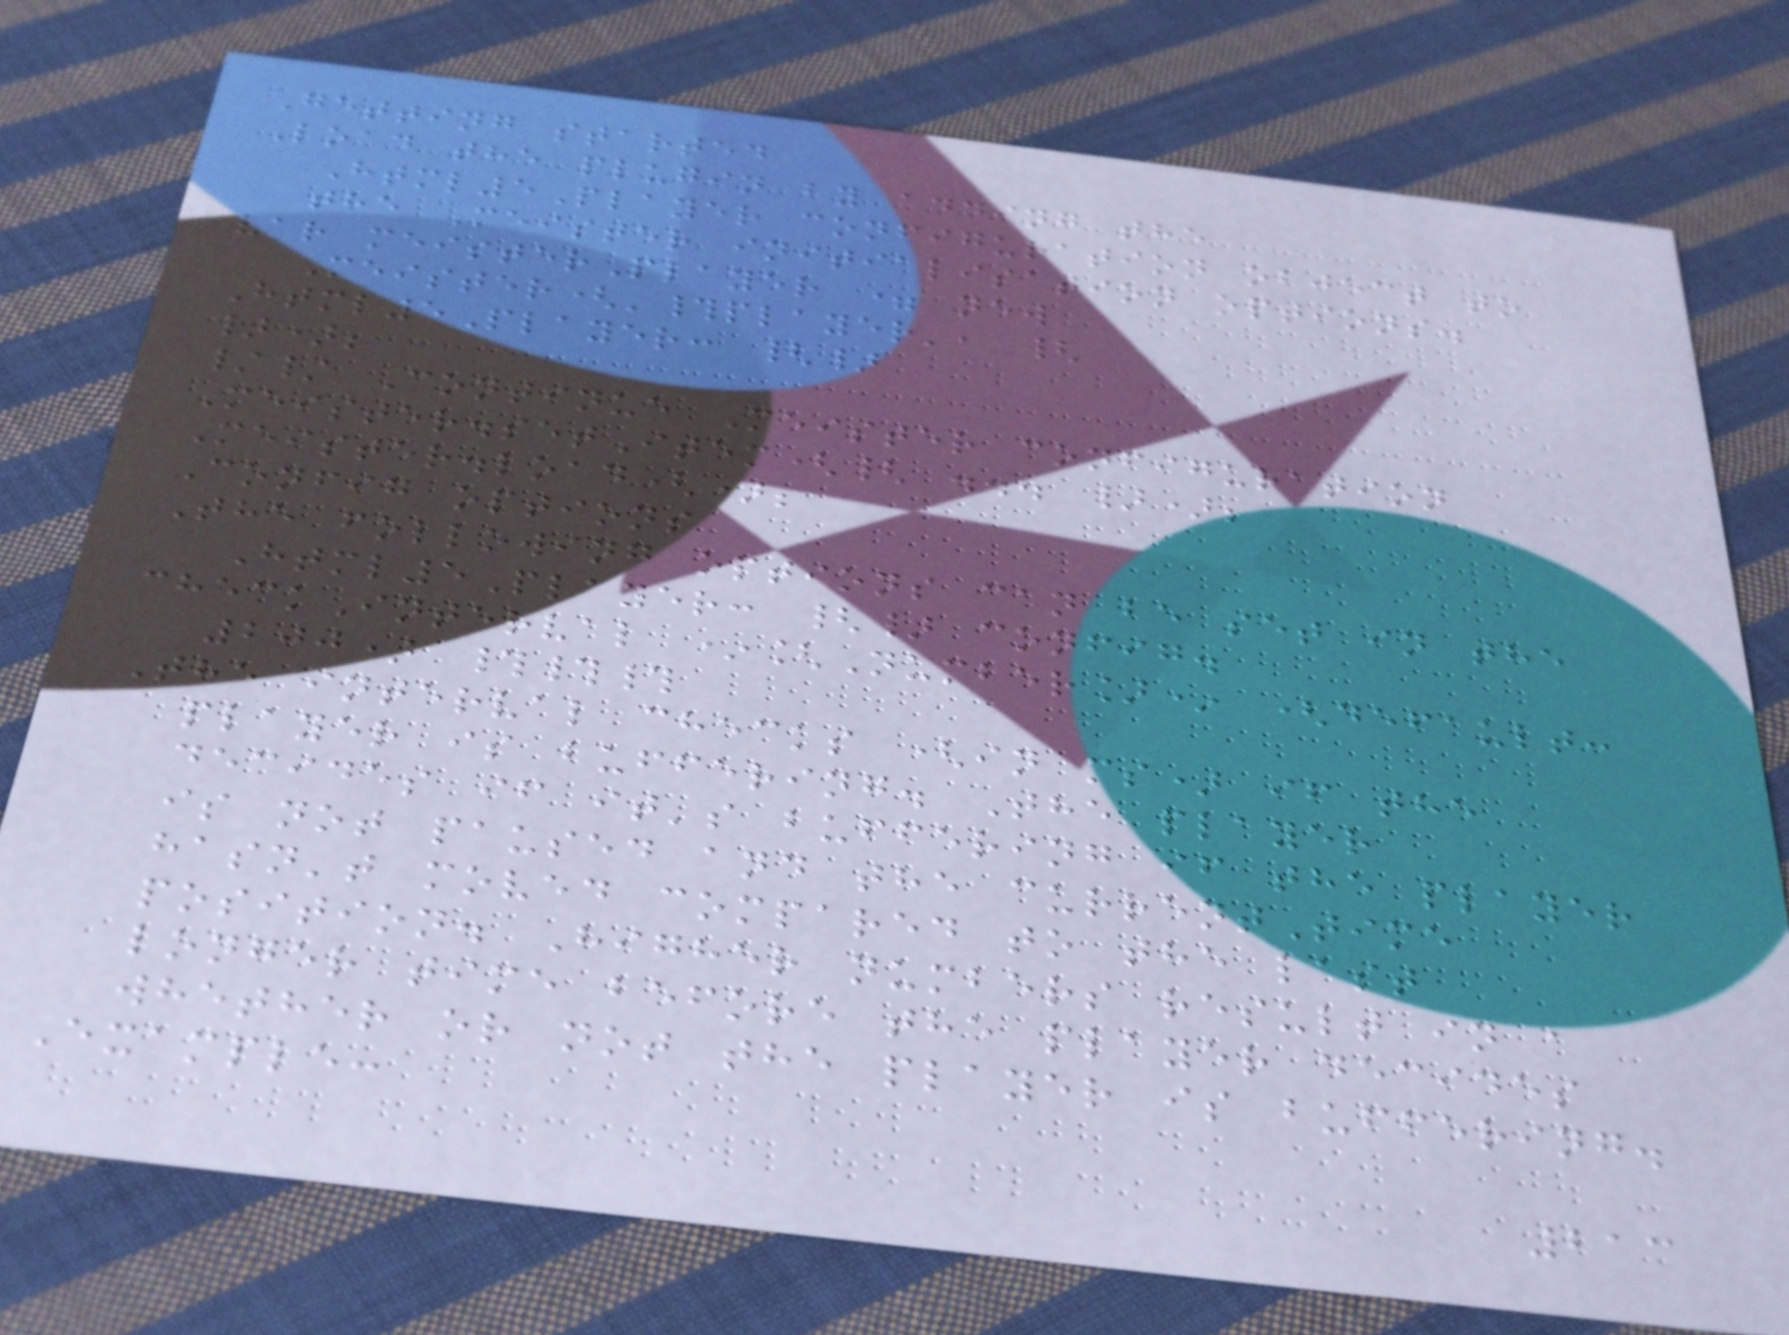Getting started
Load the plugin by adding the
Html5Player configuration object to
the Meister initialisation options.
var meisterPlayer = new
Meister('#player', {
Html5Player: {}
});
// Continue Meister configuration
Meister.setItem({ ... });
Meister.load();
Config options
The following options can be set in the
Html5Player: {} config.
checkInterval *[Number]* (default:
200) ###
The interval checks (in ms) if the
player is buffering. The player
decides if it's buffering if the player
is not paused and the currentTime
hasn't moved compared to the last
position. Higher numbers result in a
longer time before the player decides
whether or not the player is buffering.
Example:
213
